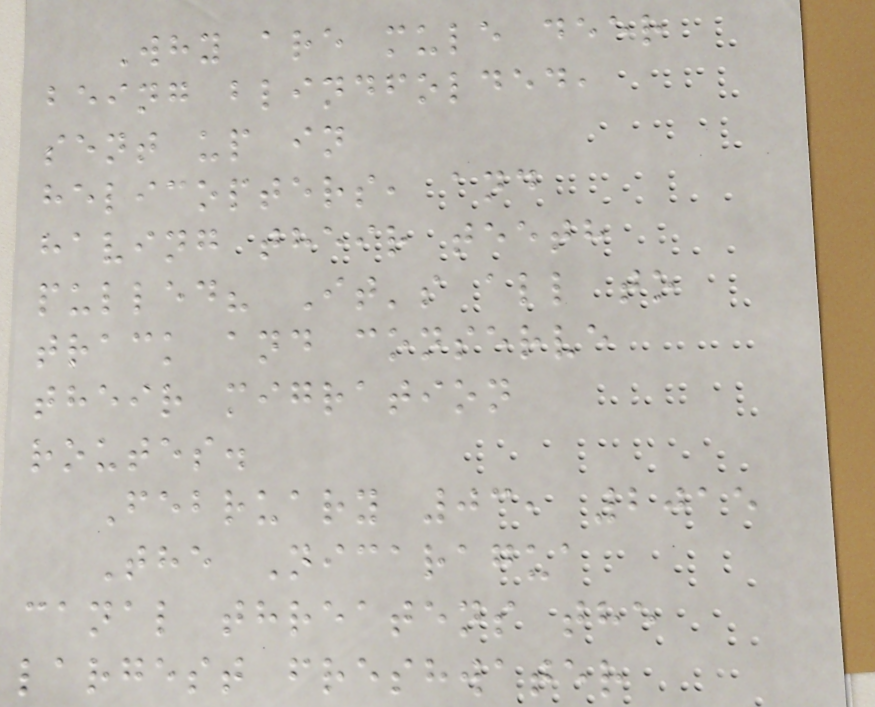Why are mule deer
being blindfolded,
sent up in
helicopters, and
having their teeth
pulled? It's all to
track and conserve
their migration
routes.
February 03, 2015
The Nicaragua
canal threatens the
largest freshwater
